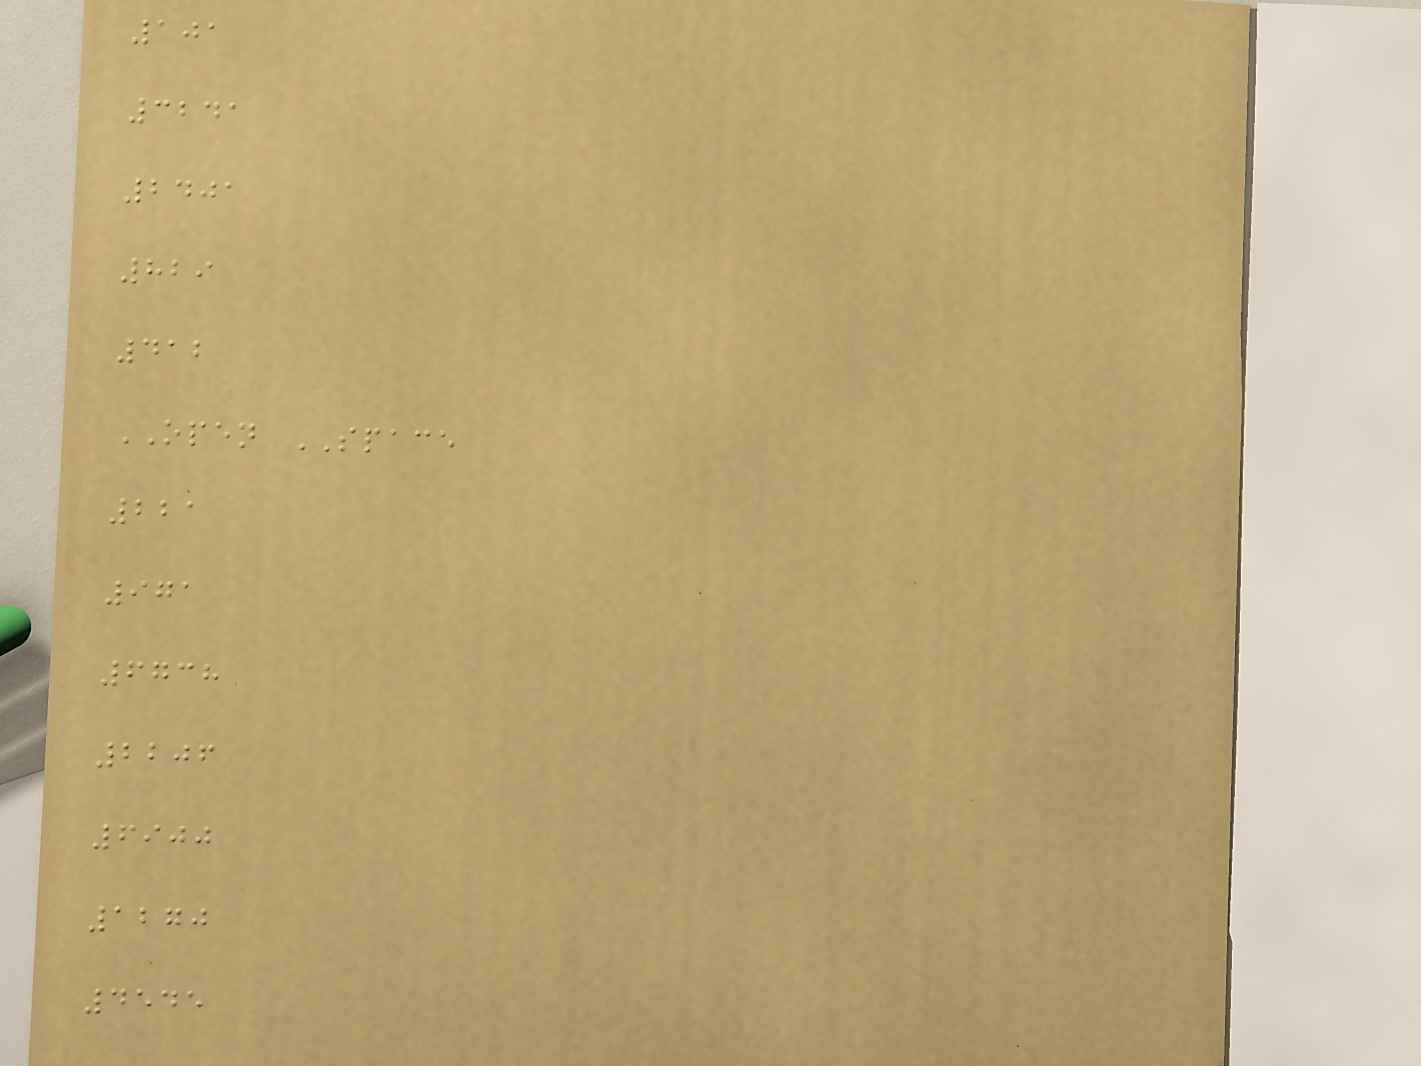101
3241
2401
829
412
OPEN SPACE
221
971
6738
2206
6900
1270
4545
